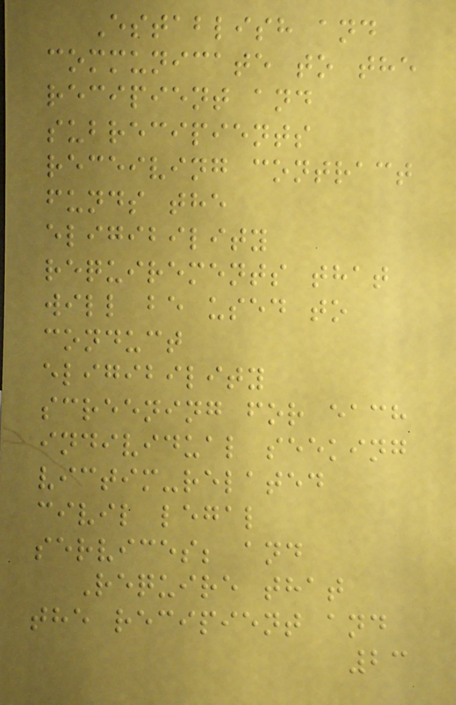Establish and
communicate to the
recipient and
subrecipients
receiving contract
funds the
eligibility
requirements that
will be used to
conduct
eligibility
screening for each
individual seeking
victim-related
civil legal
services; and
Require that
the recipient and
23
